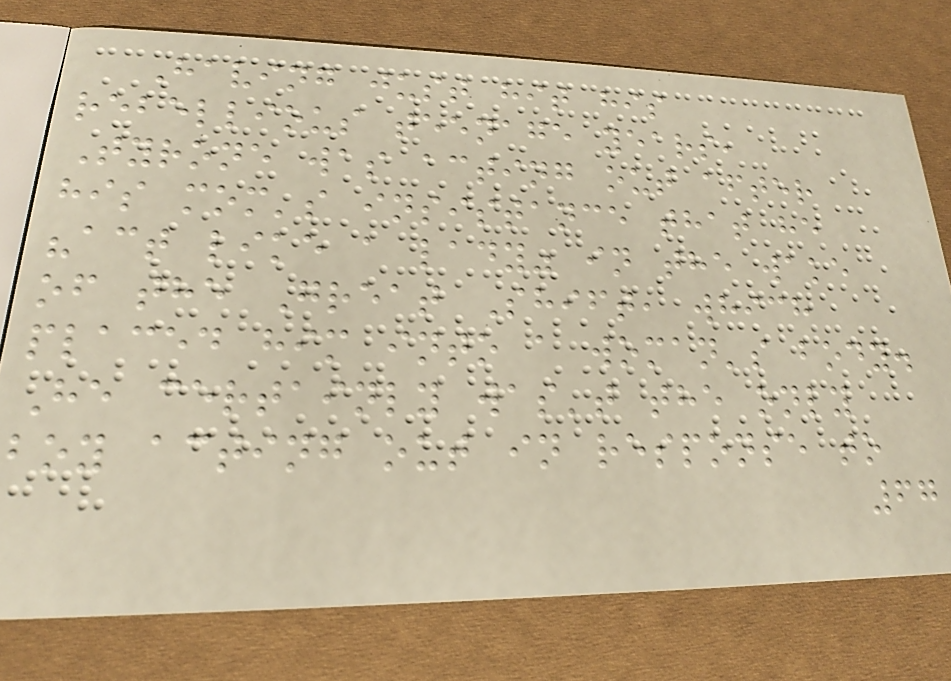Having just hit his
rebellious teenage years,
Tyrone was acting out after
his mom's insistance that he
"act like a lady" in the wake
of the Great Shift, which
placed him into a woman's body.
He certainly was't the only
boy acting out in response to
67
